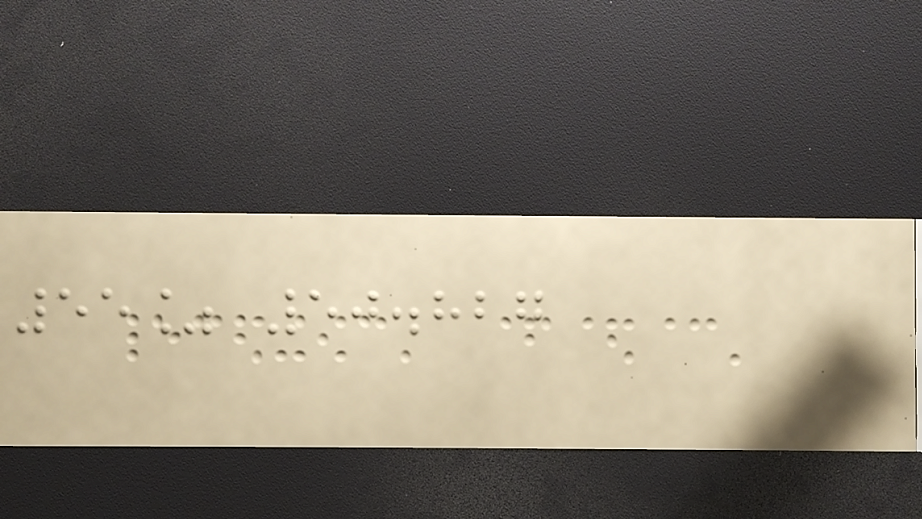55% 50.827
